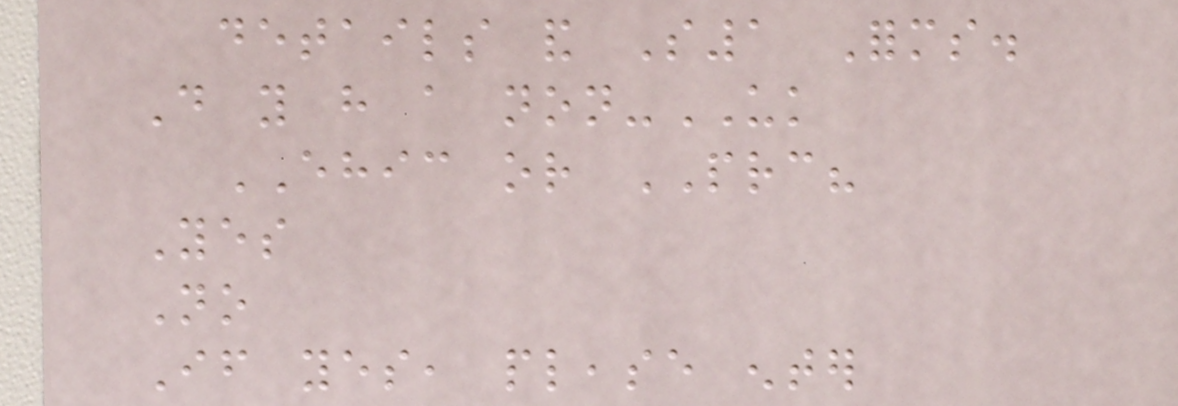details and S1 Forms.
Do you have a non-UK
EHIC or PRC?
Yes
No
If yes, please enter
